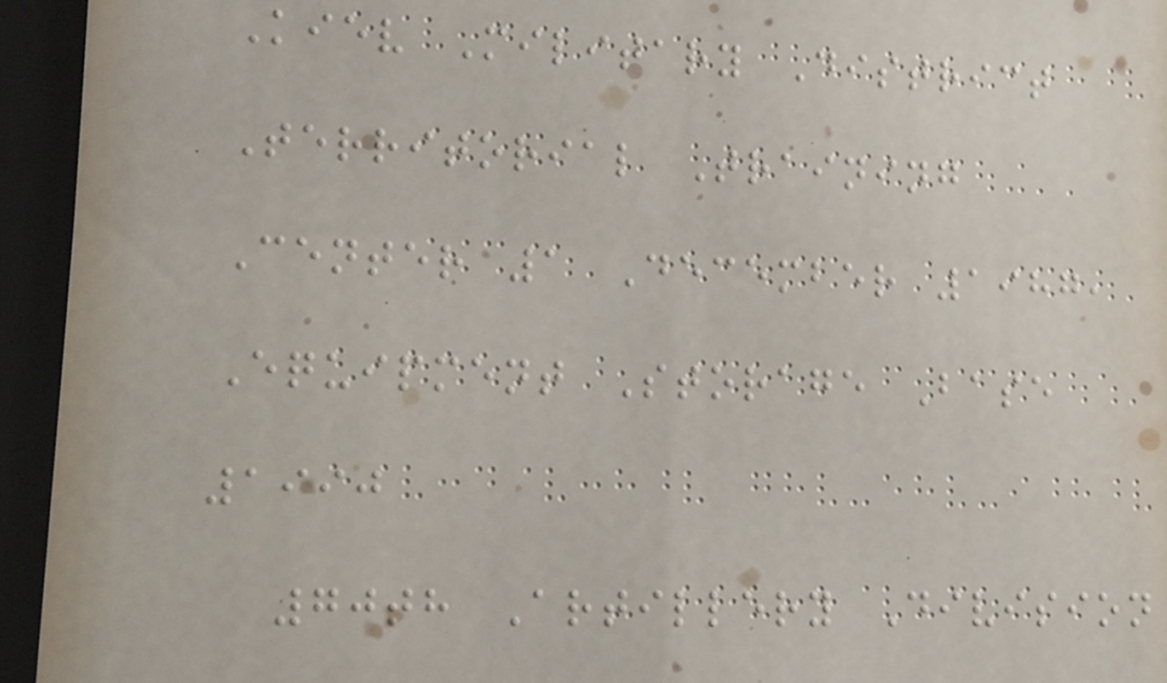Kiev Military District
Territorial Training
Center 1 December 1987,
Equipment Storage Base
1990
70th Artillery Division
